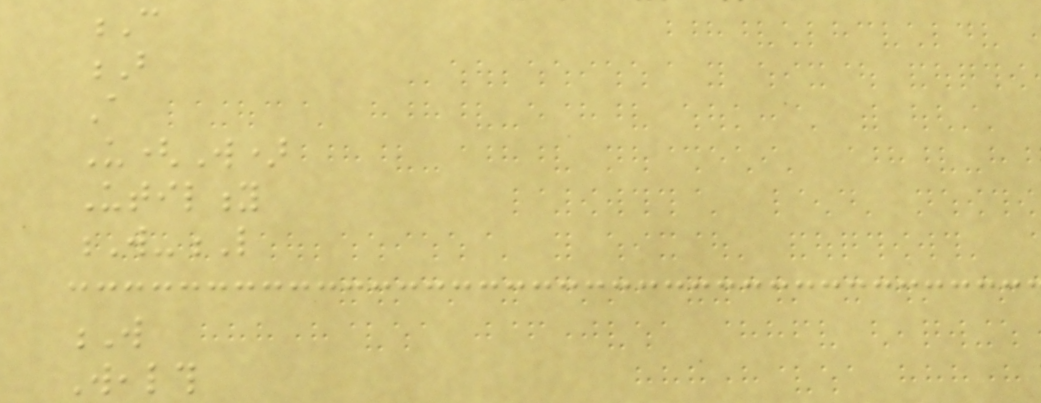C
B
A
U(W)
Utility
W-L
W
Wealth
